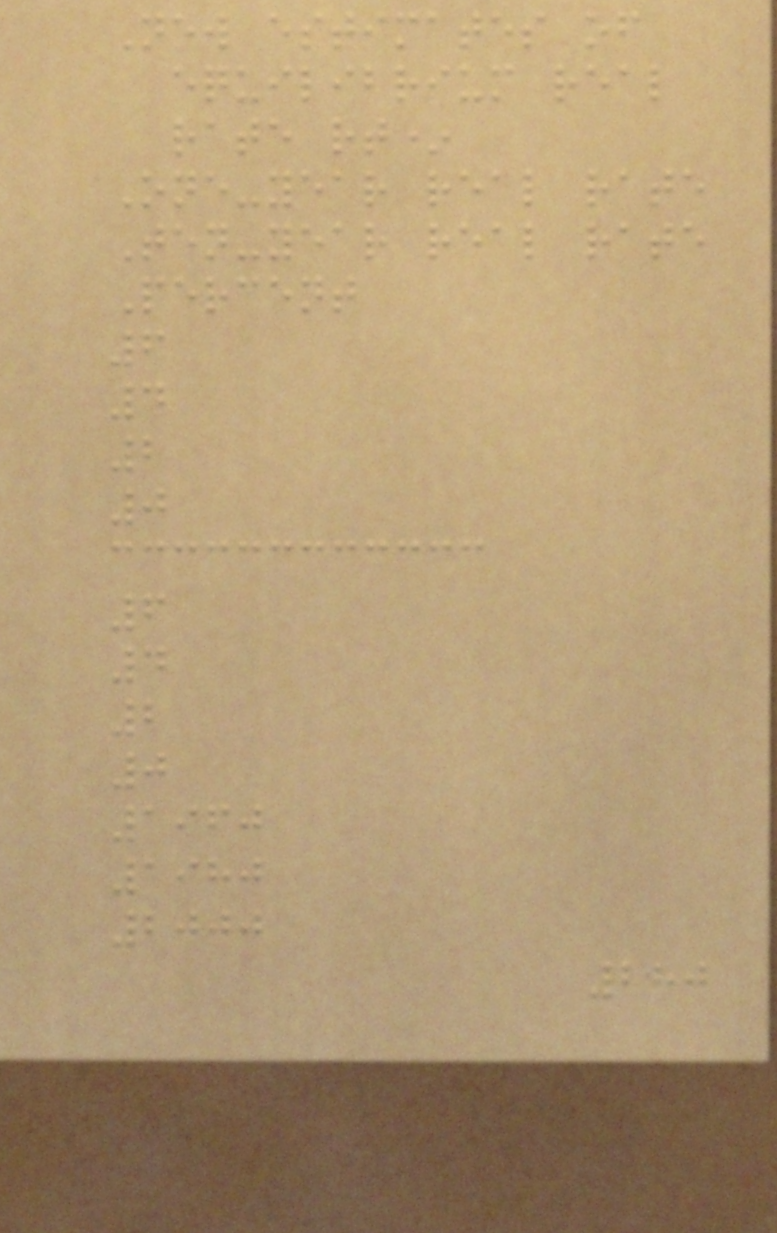New estimates of
equilibrium real
rate rt*
One-year real rate
Ten-year real rate
Percent
6
4
2
0
6
4
2
0
1960
1980
2000
280
